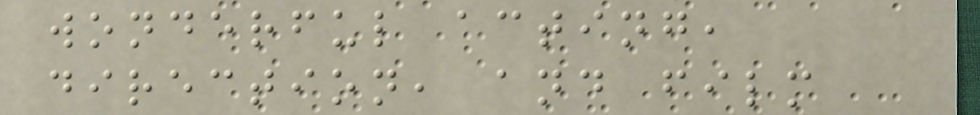wonderful acting,
direction, and film
